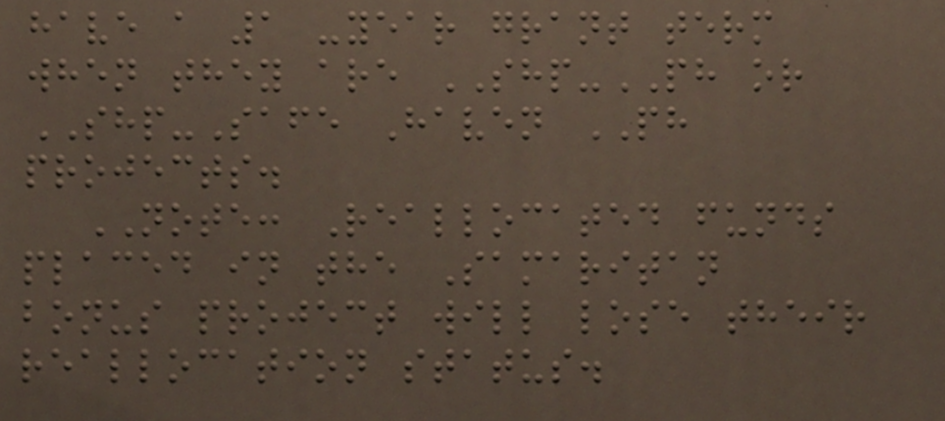have a 1 -year grant term
when they are SHP-PH or
SHP-Safe Haven PH
projects.
NOTE: Reallocated funds
placed in the Samaritan
bonus project will lose their
reallocation status.
